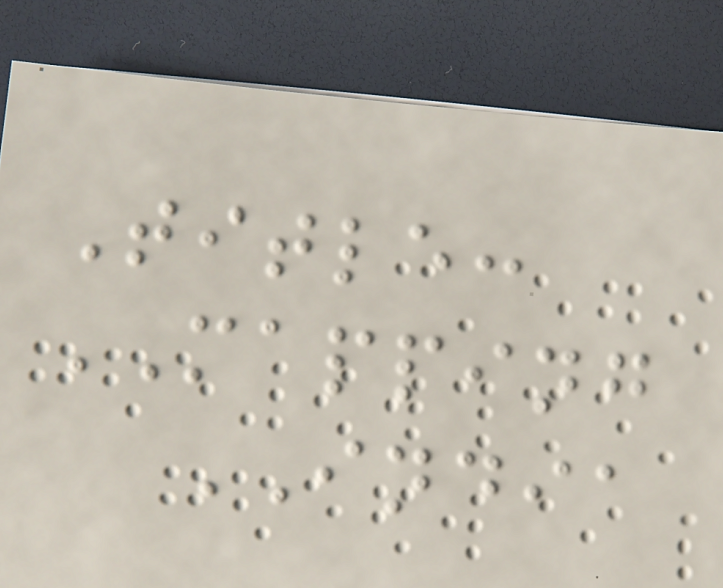Title:
MAPPING
INDIA
